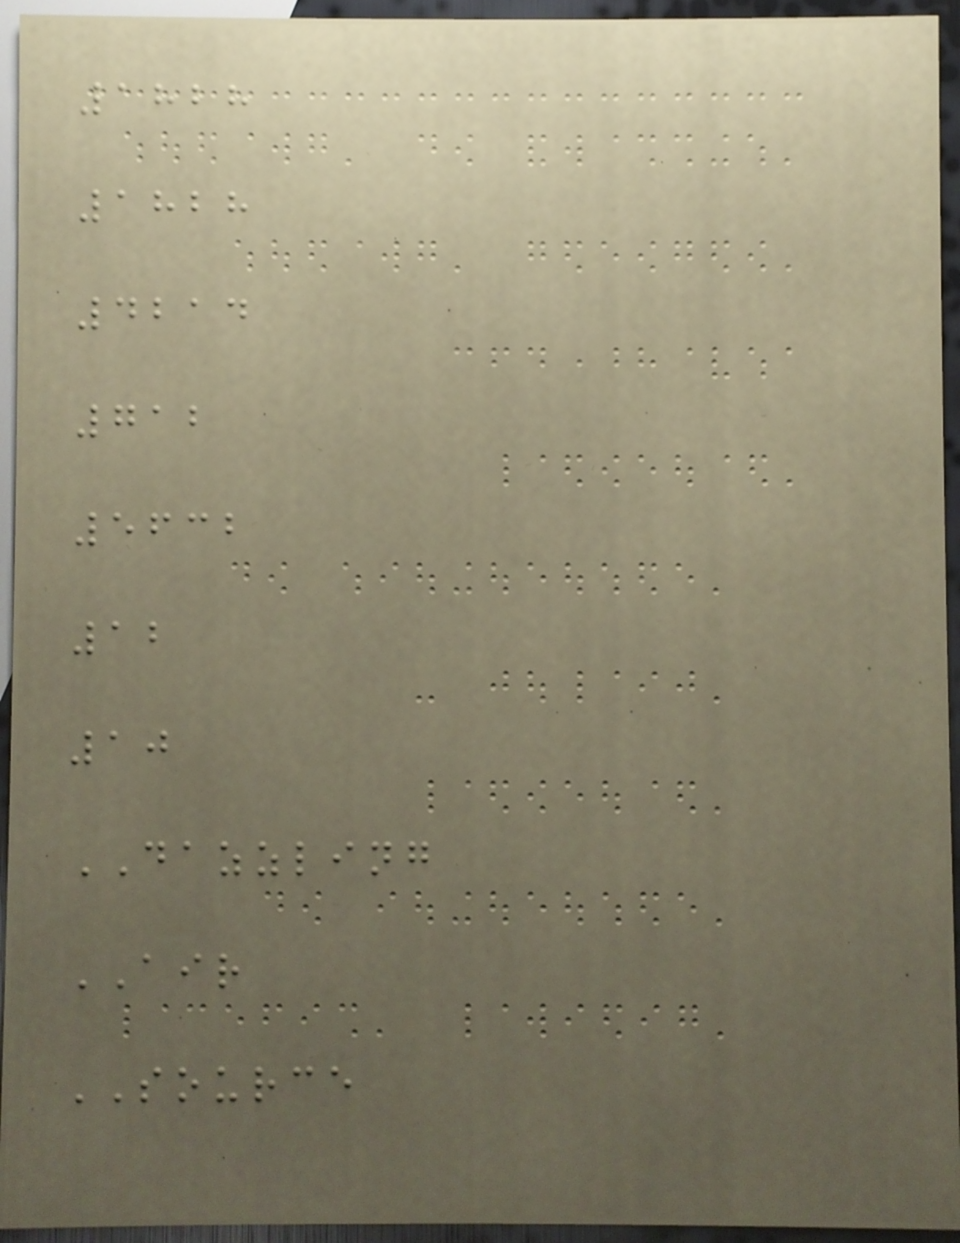1828
1828
4214
712
5632
12
10
DAZZLING
AIR
SOURCE
